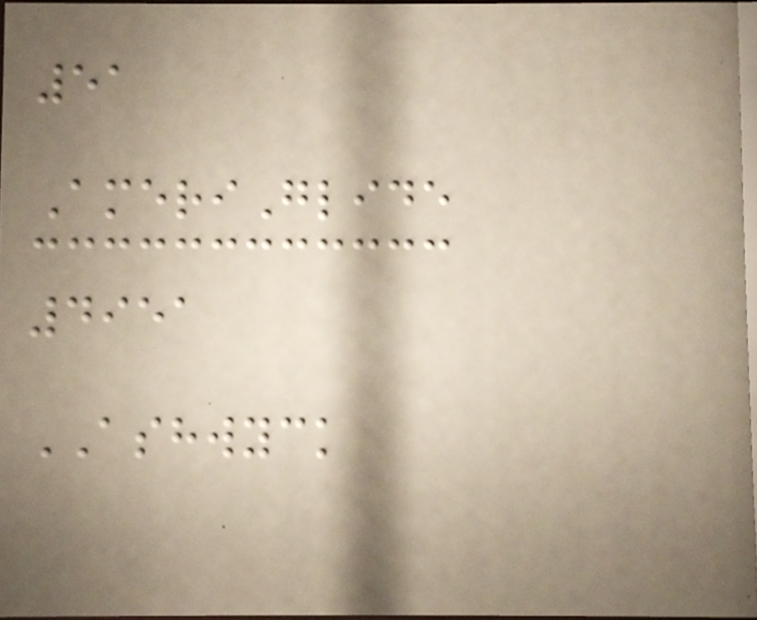51
AmeriGlide
4951
ASHWYCK
